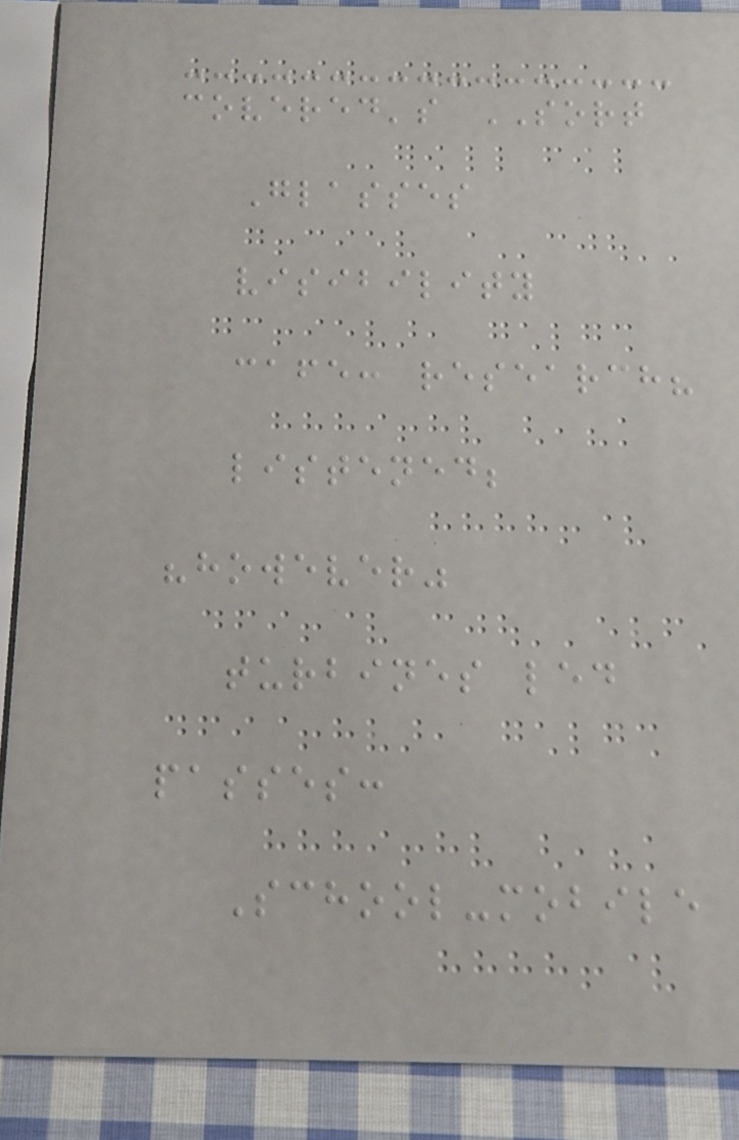covered's SORT
Glasses
visibility
cafe: research?
listened;
"however"
turbines led
passes:
School-mobile
